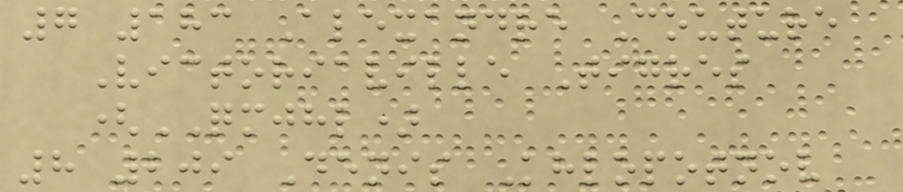7 183 Alexandre Couture
Victoriaville Tigres
(QMJHL)
8 209 Denis Khlopotnov
